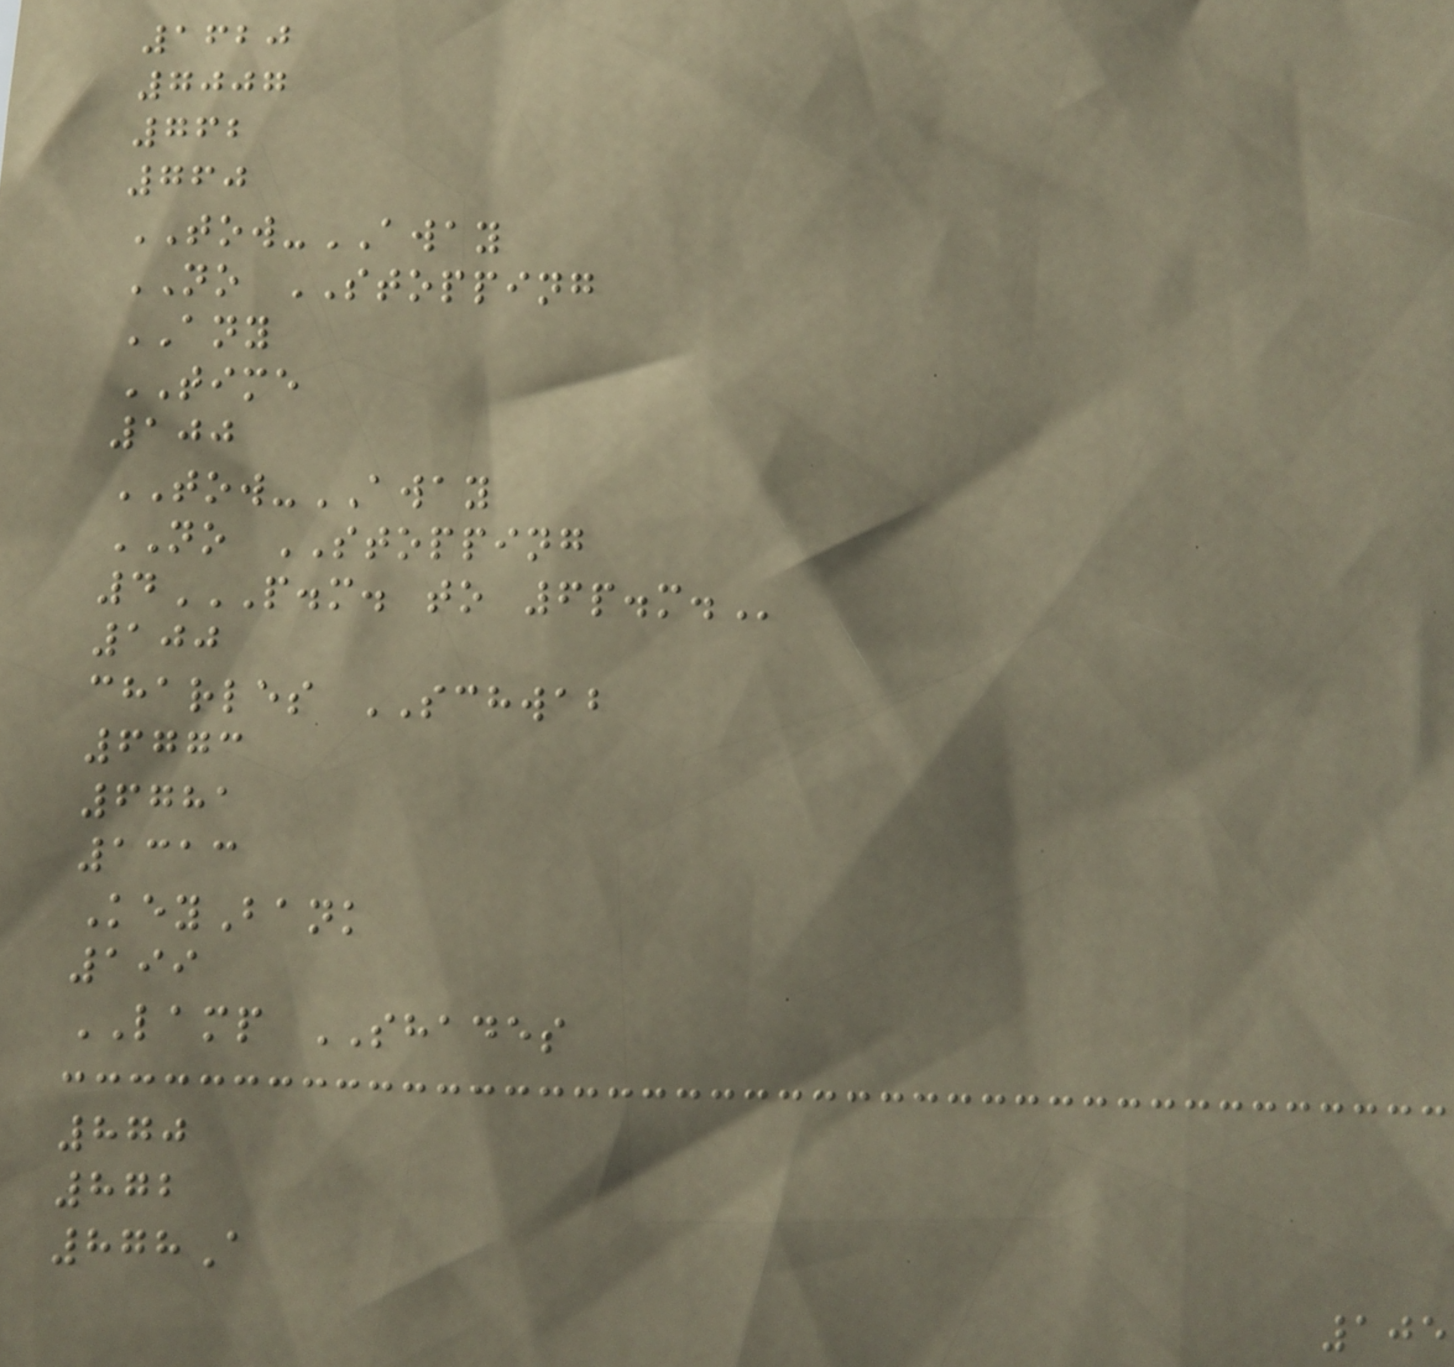1620
7007
762
760
TOW-AWAY
NO STOPPING
ANY
TIME
100
TOW-AWAY
NO STOPPING
4P.M. TO 6P.M.
100
charles SCHWAB
6773
6781
1313
KeyBank
199
LAMP SHADES
870
872
878A
105
